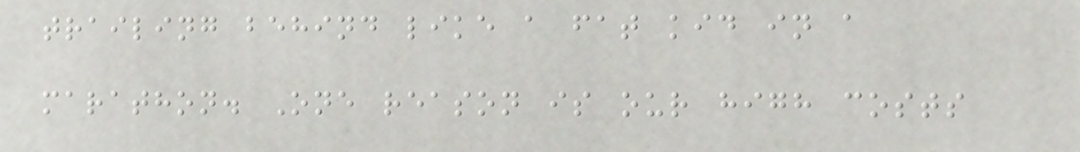trailing behind like a fat kid in a
marathon. One reason is our high costs
